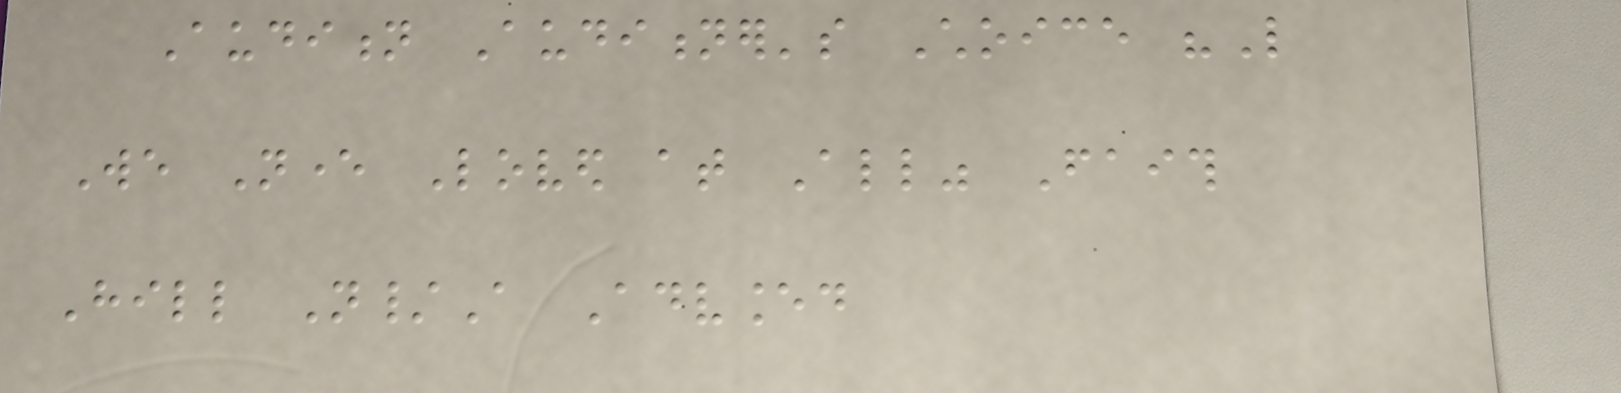Audition Auditioner's Choice "Like
We Never Loved at All" Faith
Hill N/A Advanced
